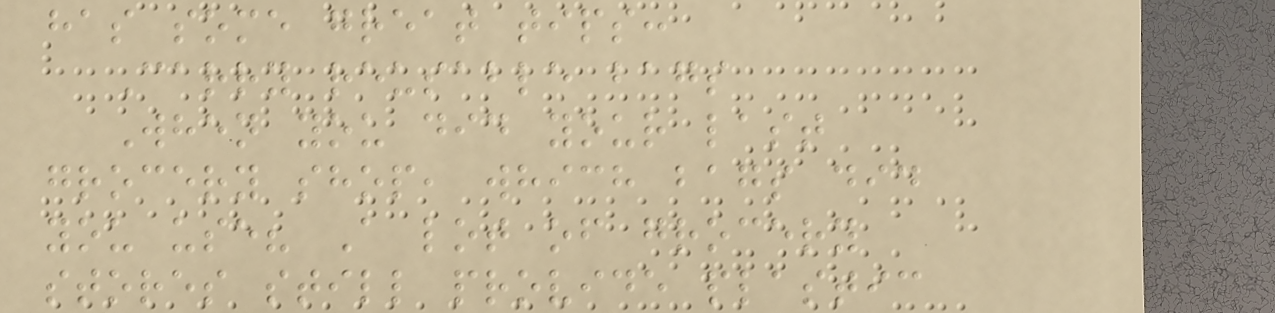has some great tips:
Carry reusable bags
When you did your last
grocery shop, which bags did
you use? A lot of grocery
stores still provide plastic
